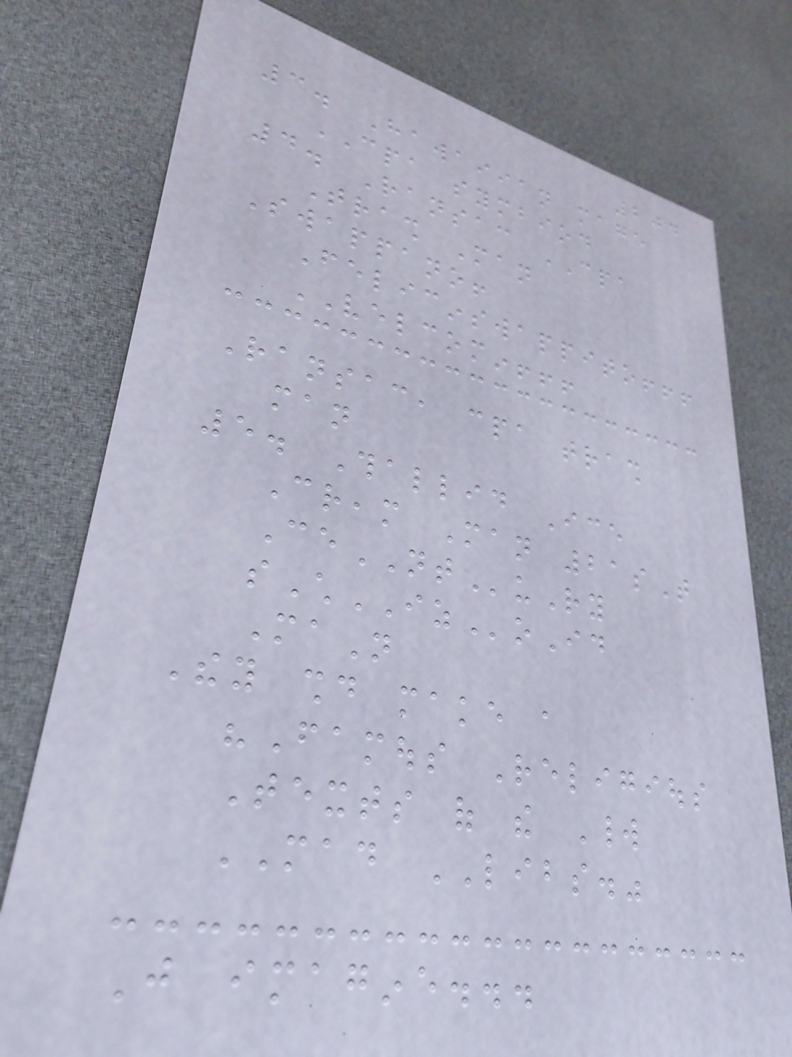204
3. Hawaiian mage
CPA symbiod
4. Ransac CPA
Trash Man
Swappano!
Felicinswappito!!!
VELCOMIN!!!
Ransac, cpa trash
man
5. Thallid Ice
Cream Man 21sT
CeNTuRy
sChIZoId
MaN
They should make a
"Famous Religious
Texts of the World
MAD LIBS."
Just imagine...
